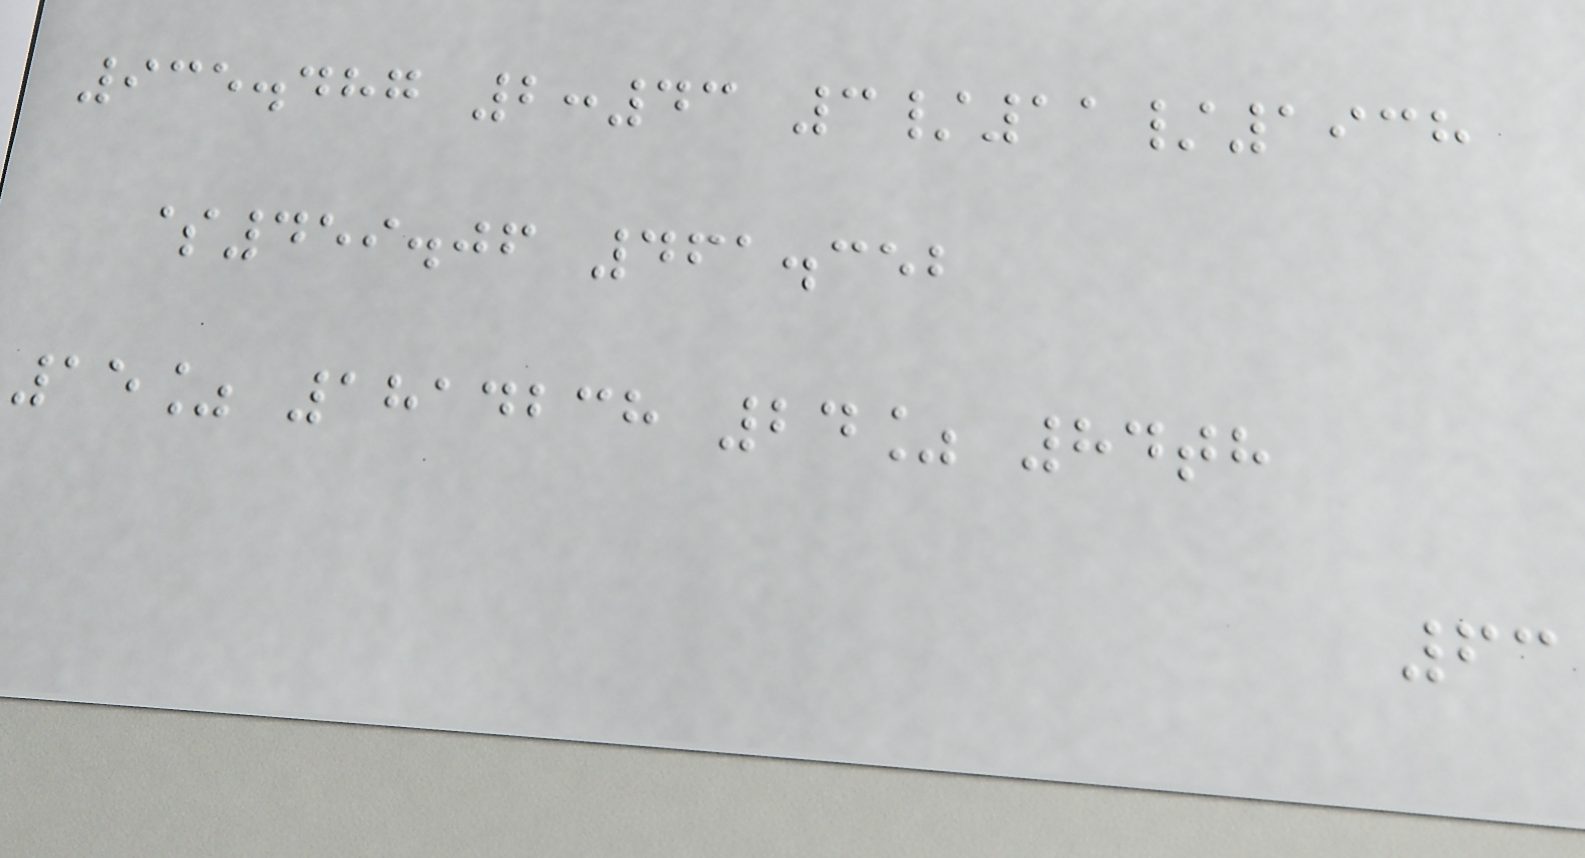935.487 2:43 3/11/1938
$459.06 461.352
15% 1814238 24% 84th
63
